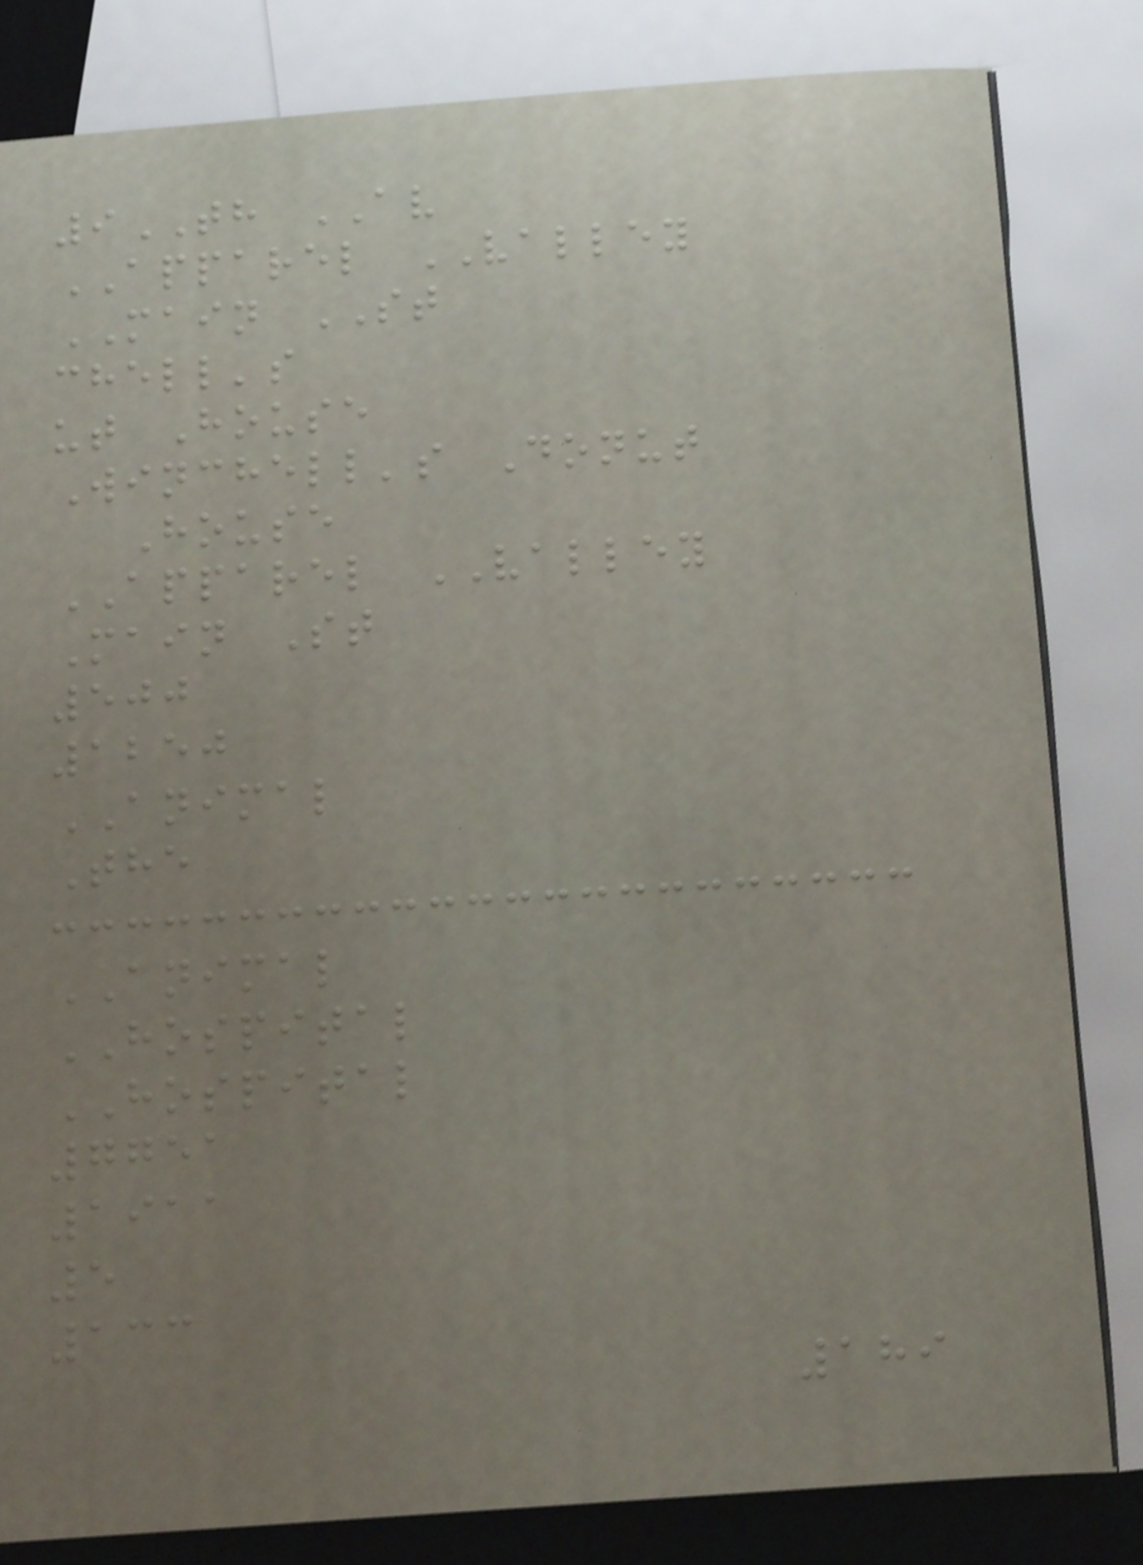9TH AV
APPAREL VALLEY
MAIN ST
chell's
ut House
Winchell's Donut
House
APPAREL VALLEY
Main St
500
1250
ANIMAL
The
ANIMAL
HOSPITAL
HOSPITAL
7751
1911
5
133
189
